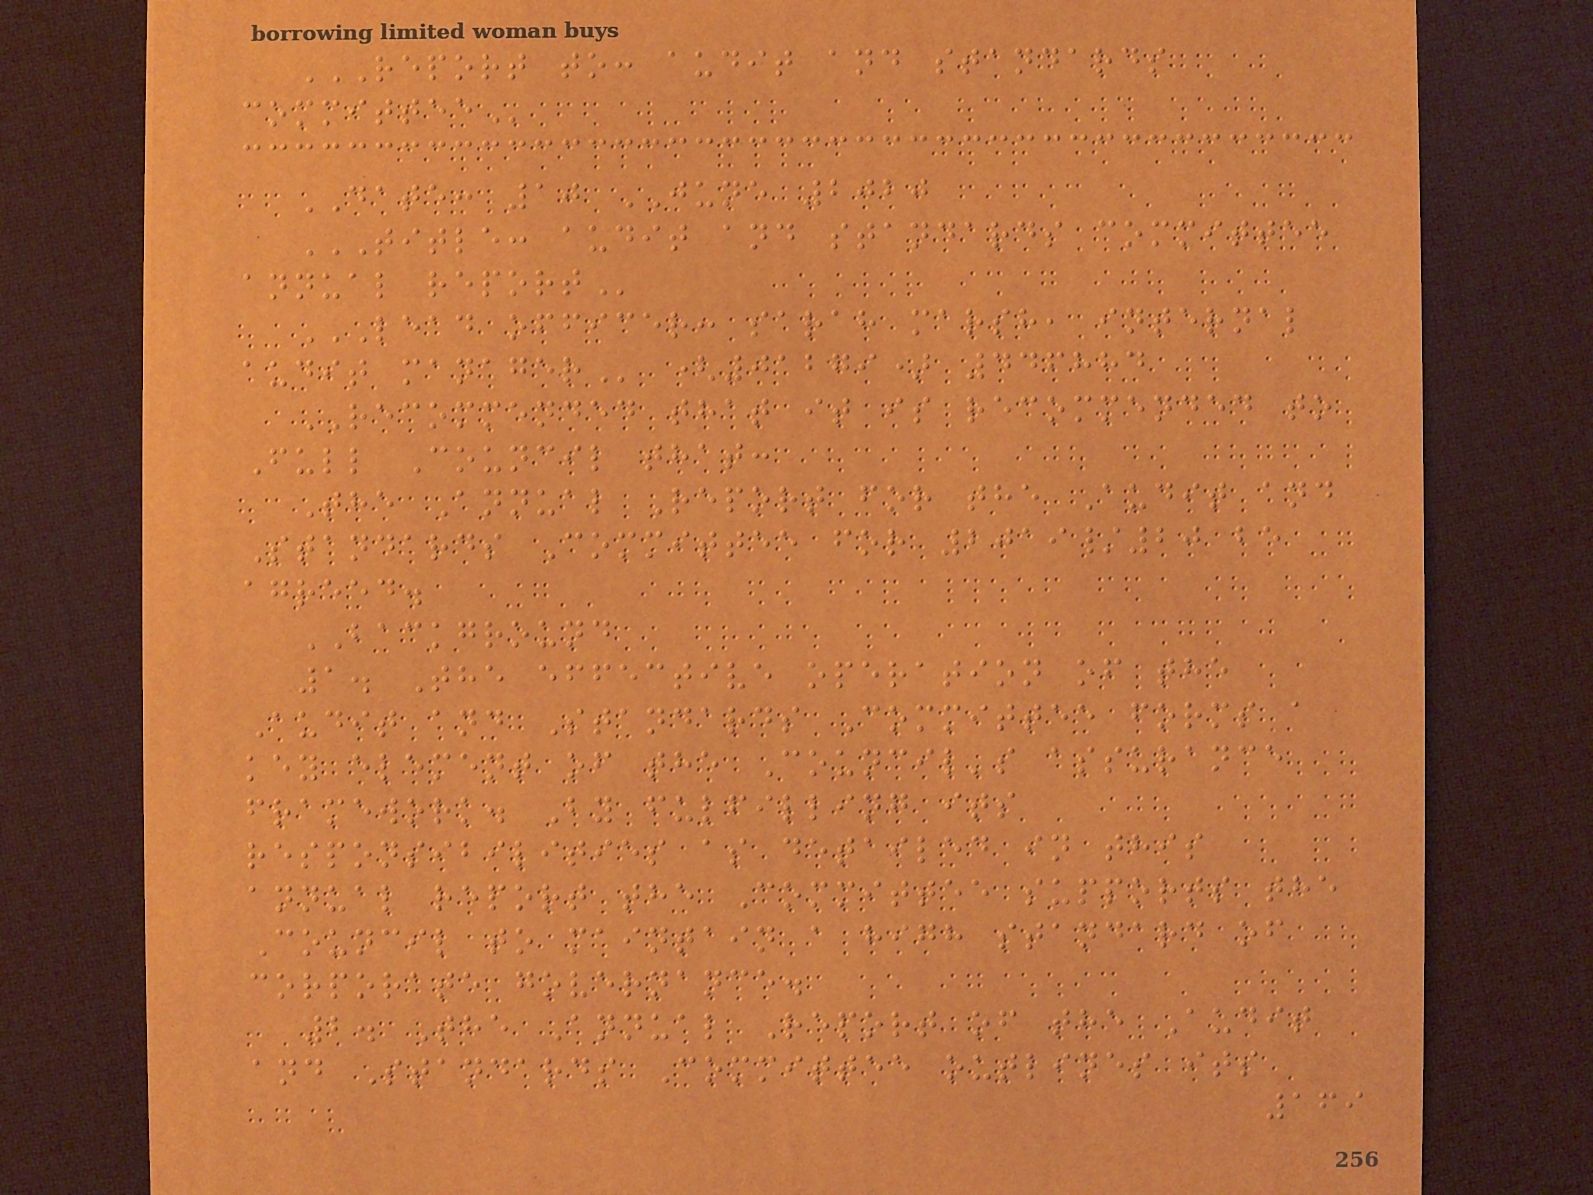REPORT TO: AUDIT AND STANDARDS
COMMITTEE
DATE: 10 JUNE 2020
TITLE: AUDIT AND STANDARDS COMMITTEE
ANNUAL REPORT
LEAD OFFICER: SARAH MARSH, INTERNAL
AUDIT MANAGER (01279) 446884
RECOMMENDED that it is recommended to
Full Council that:
The Annual Report for the Audit and
Standards Committee for 2019/20 be
agreed.
BACKGROUND
1. The effective operation of the
Audit and Standards Committee forms a
key element of the Council's assurance
framework. By fulfilling its
responsibilities as detailed in this
annual report the Committee supports the
Council to maintain a high standard of
corporate governance.
2. The Annual Report of the Audit
and Standards Committee outlines its
169
